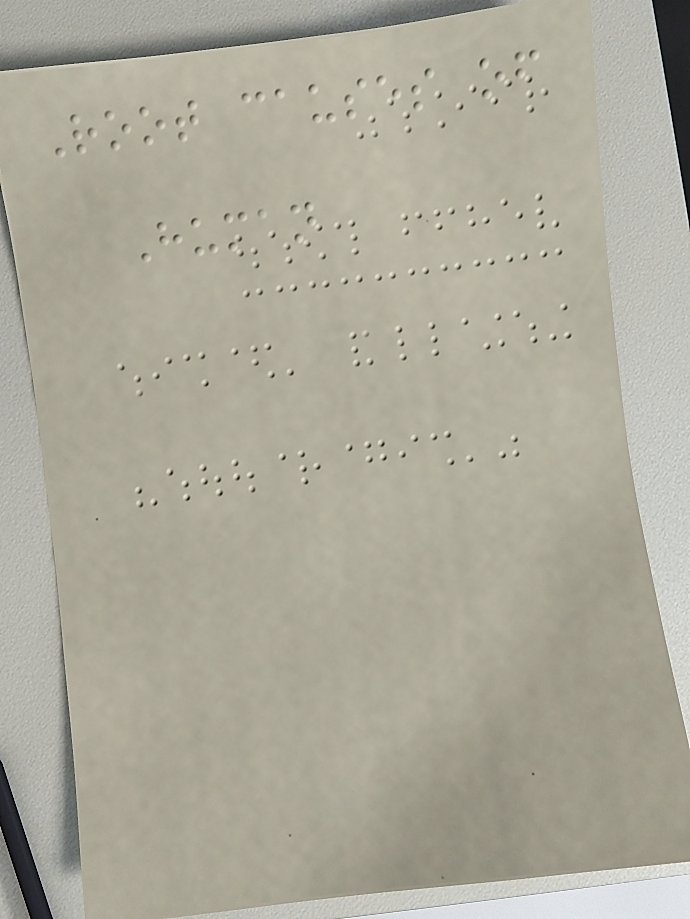Root causes of
Human
